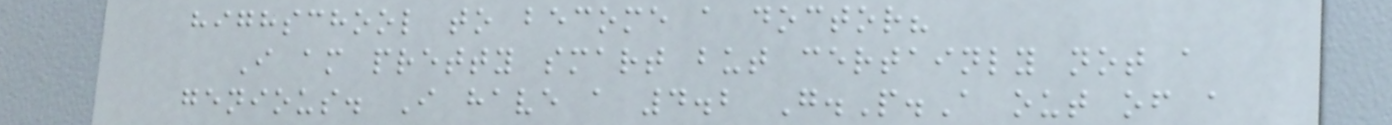highschool to become a doctor?
I am pretty smart but certainly not a
genious. I have a 4.2 G.P.A out of a
